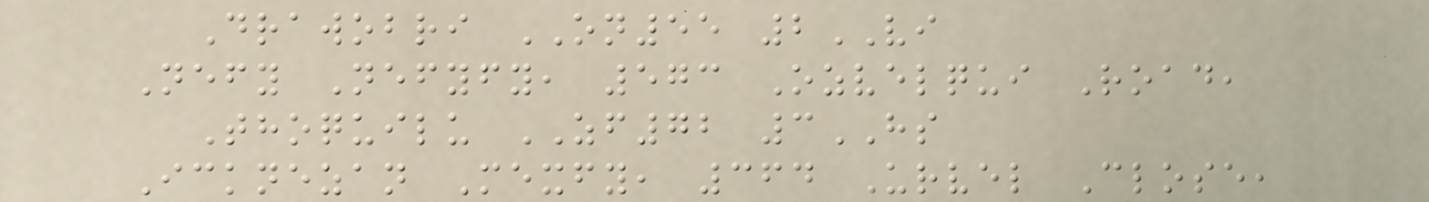Drawobri ON55 2VI
Nefy Nefyfy, 573 Ozvelqui Road,
Thoquilu ZF72 3HS
Icknezan Mexfy, 364 Urvel Close,
